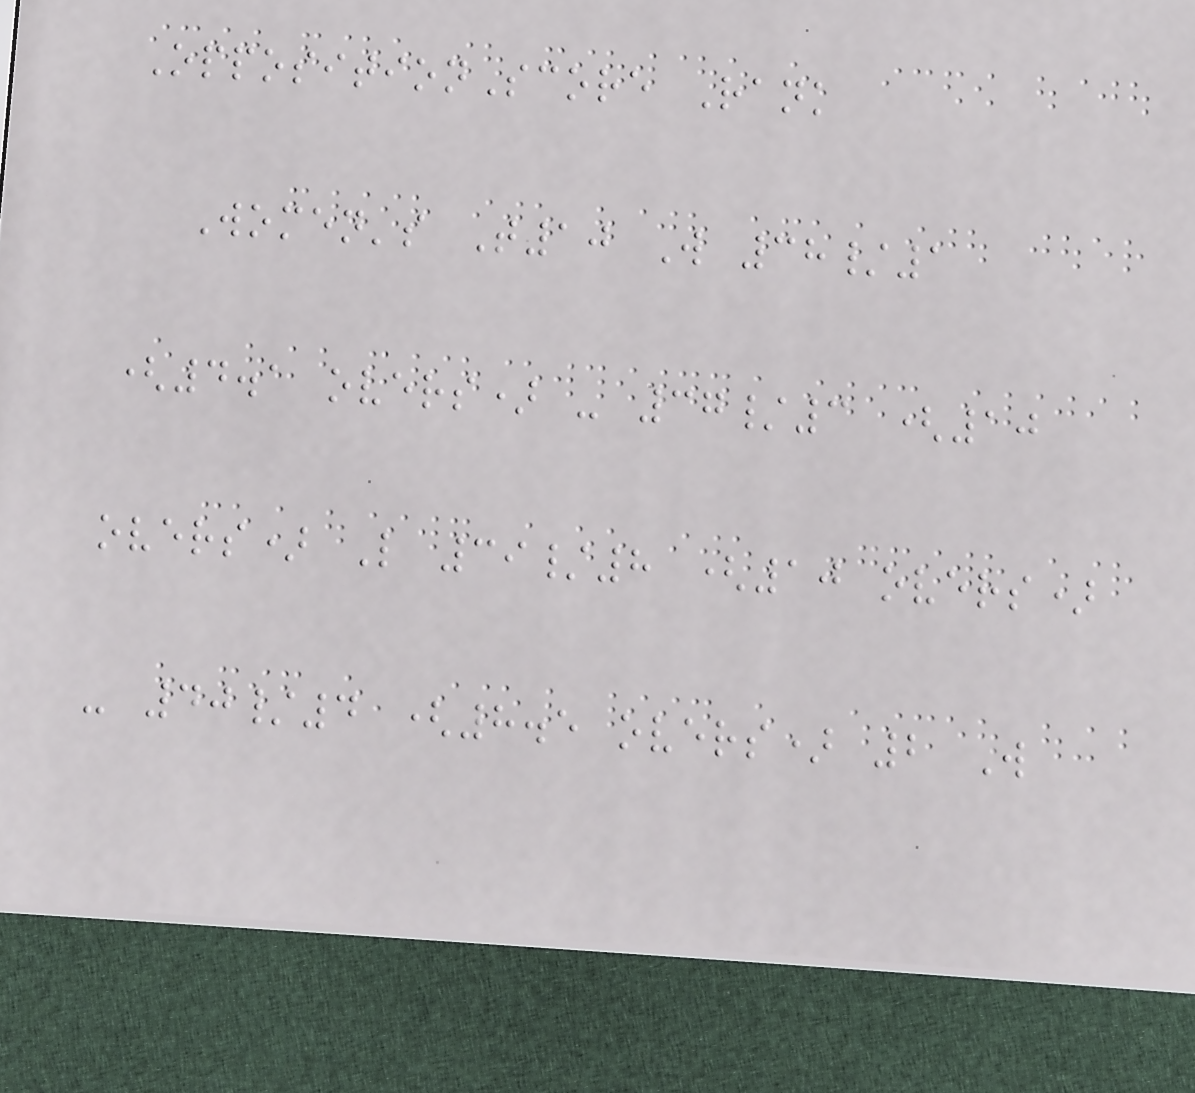OppositionScore Rank
Women's T10 W 38/1
(4.1 overs) - 37/3 (10
overs) L 39/8 (10 overs)
- 40/4 (8.5 overs) 2 W
